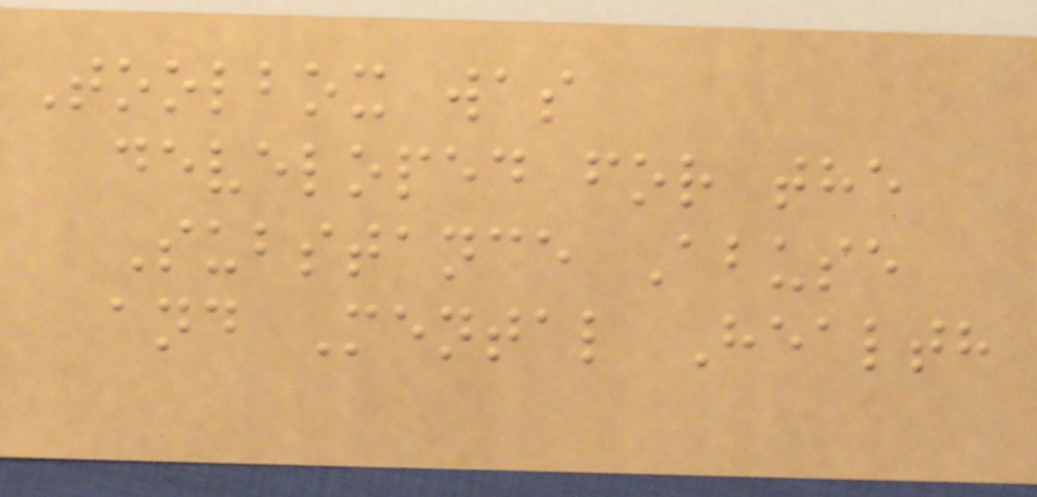Toolbox was
developed for the
Substance Abuse
and Mental Health
